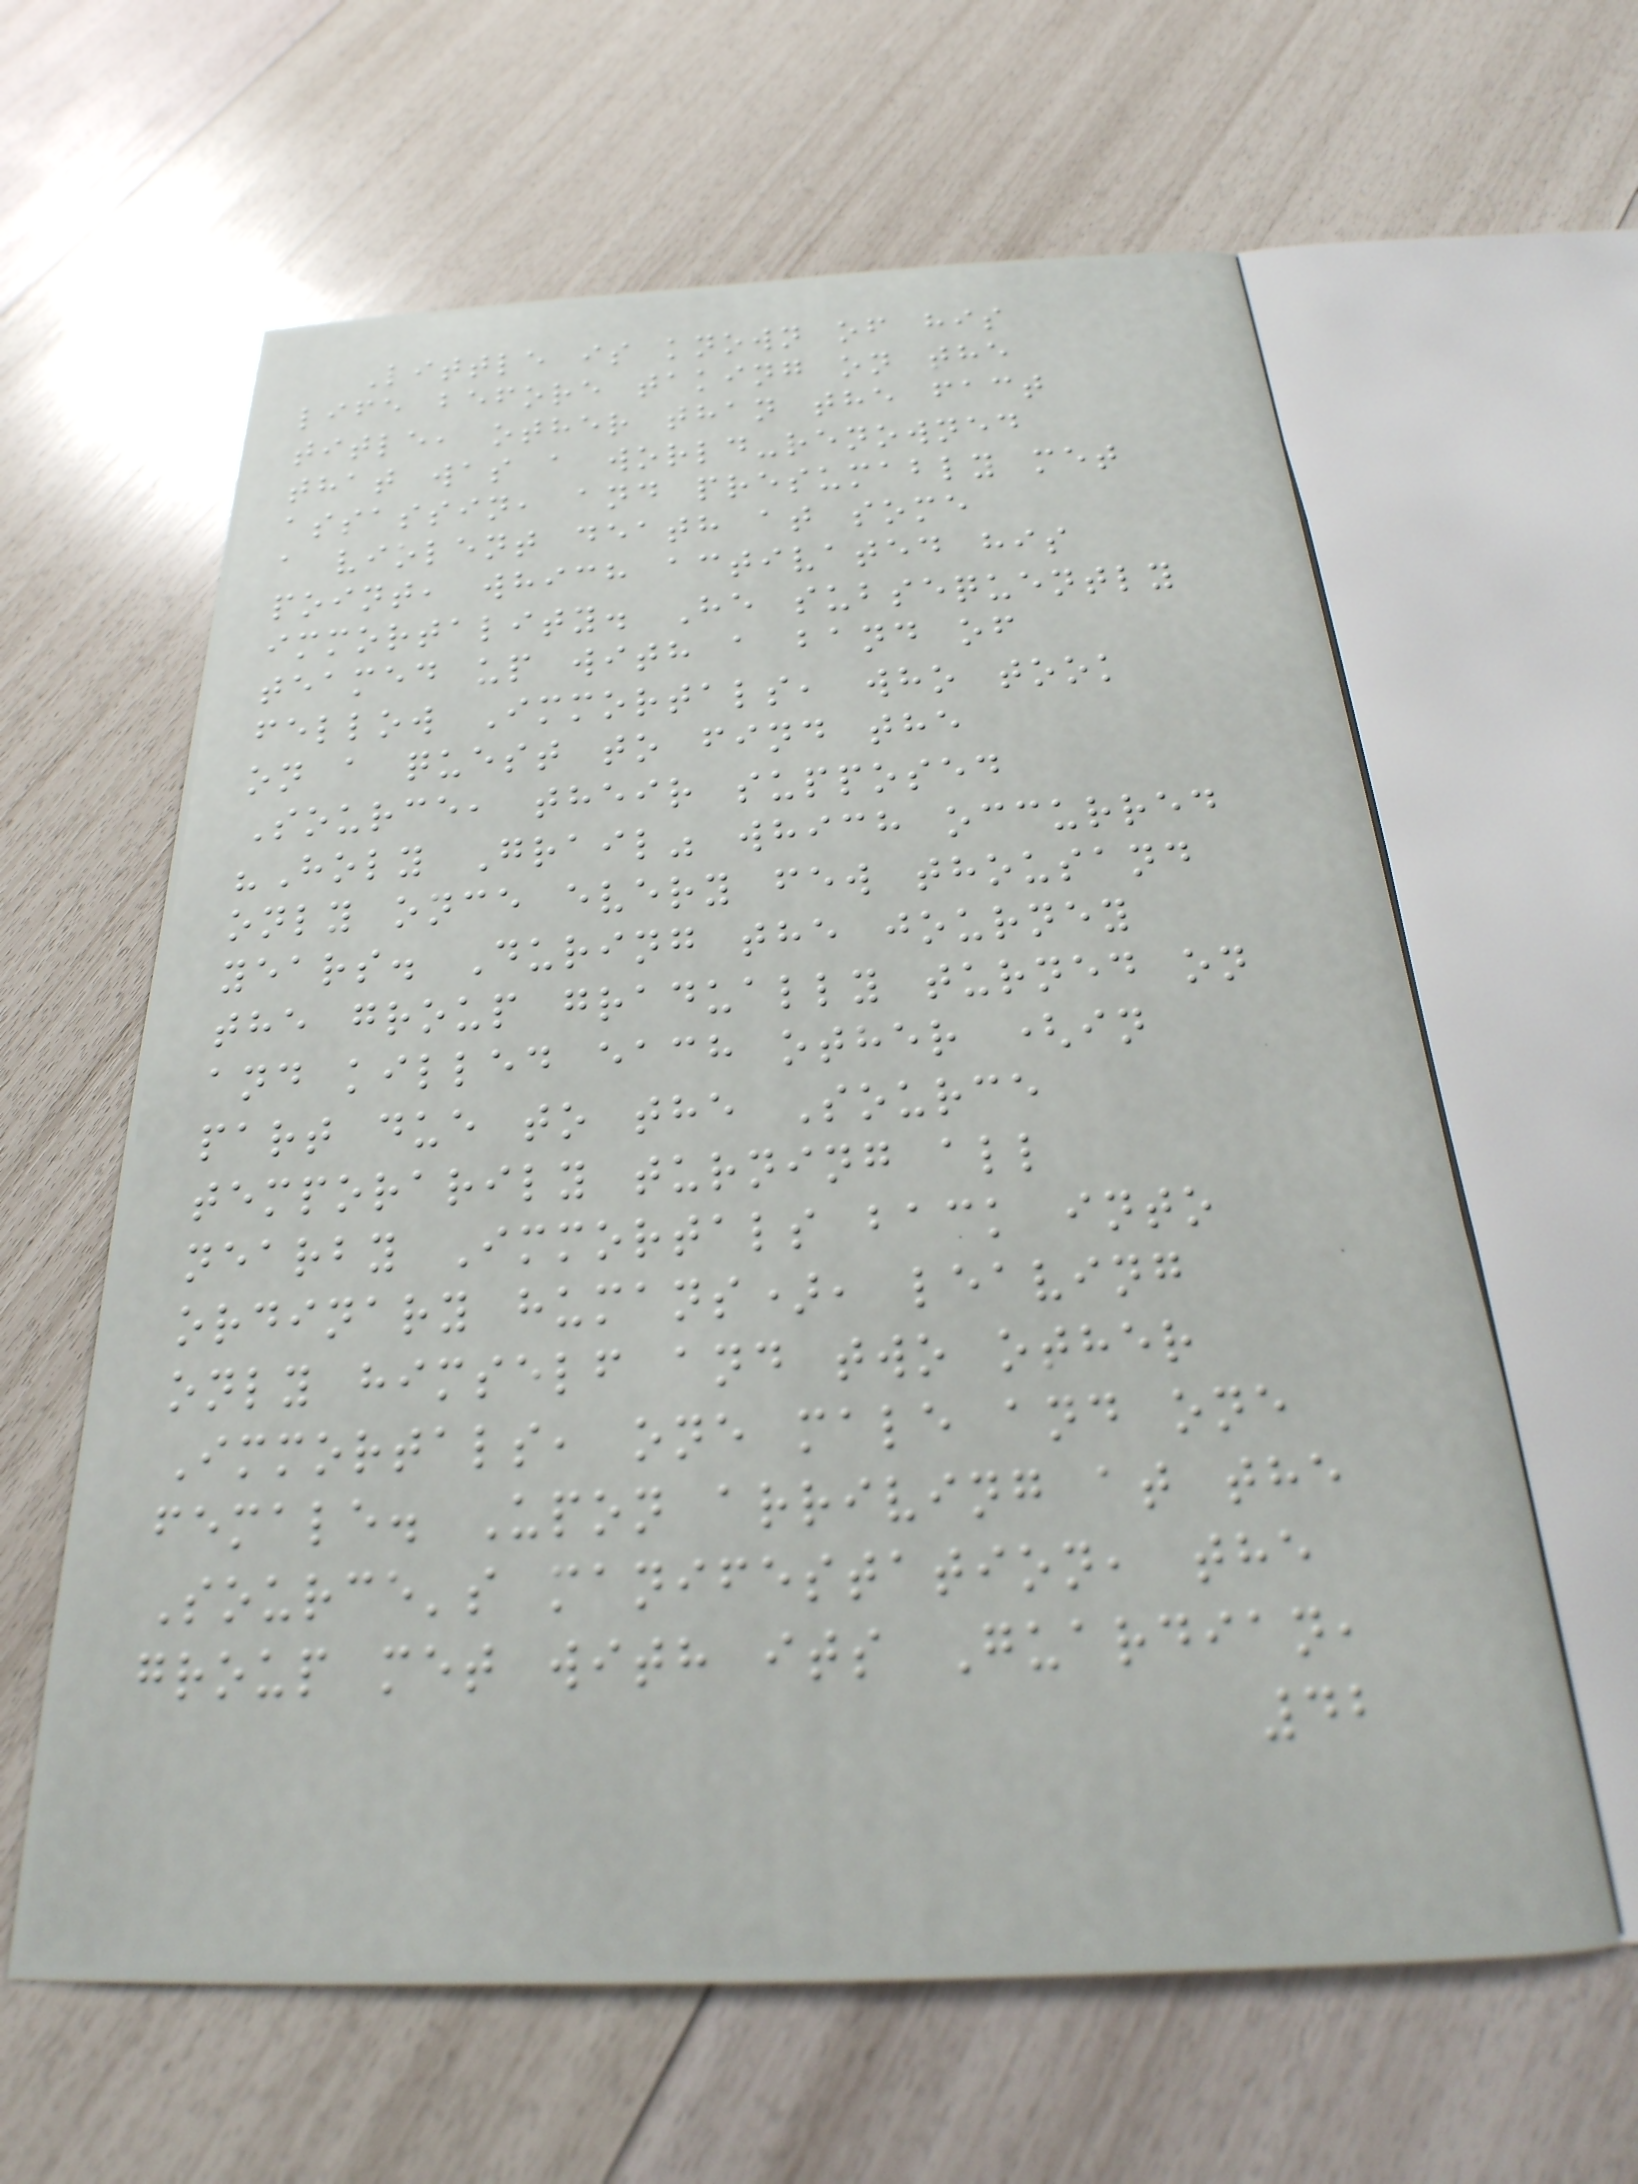Little is known of his
life before taking on the
title, other than the fact
that was a world-renowned
assassin, and presumably met
a violent death at some
point, which activated his
immortality. He subsequently
teamed up with a band of
fellow Immortals, who took
on a quest to find the
Source, their supposed
"Holy Grail" which occurred
only once every few thousand
years. During the journey
the group gradually turned on
and killed each other (in
part due to the Source
temporarily turning all
nearby Immortals back into
ordinary humans), leaving
only himself and two other
Immortals, one male and one
female. Upon arriving at the
Source's manifestation, the
group met with its Guardian,
42
